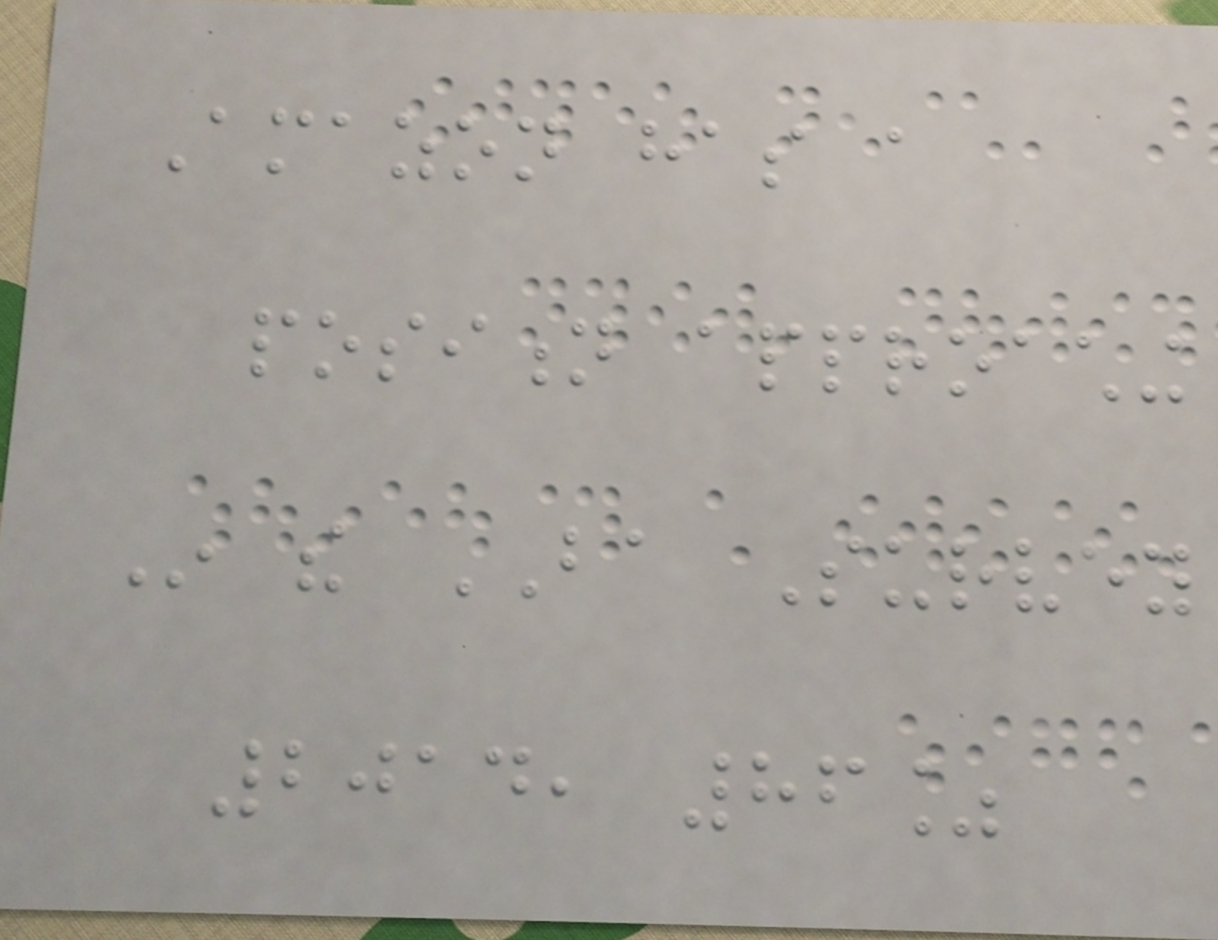Amazon has a
position approaching
In the BA Survey
2014, 86%
